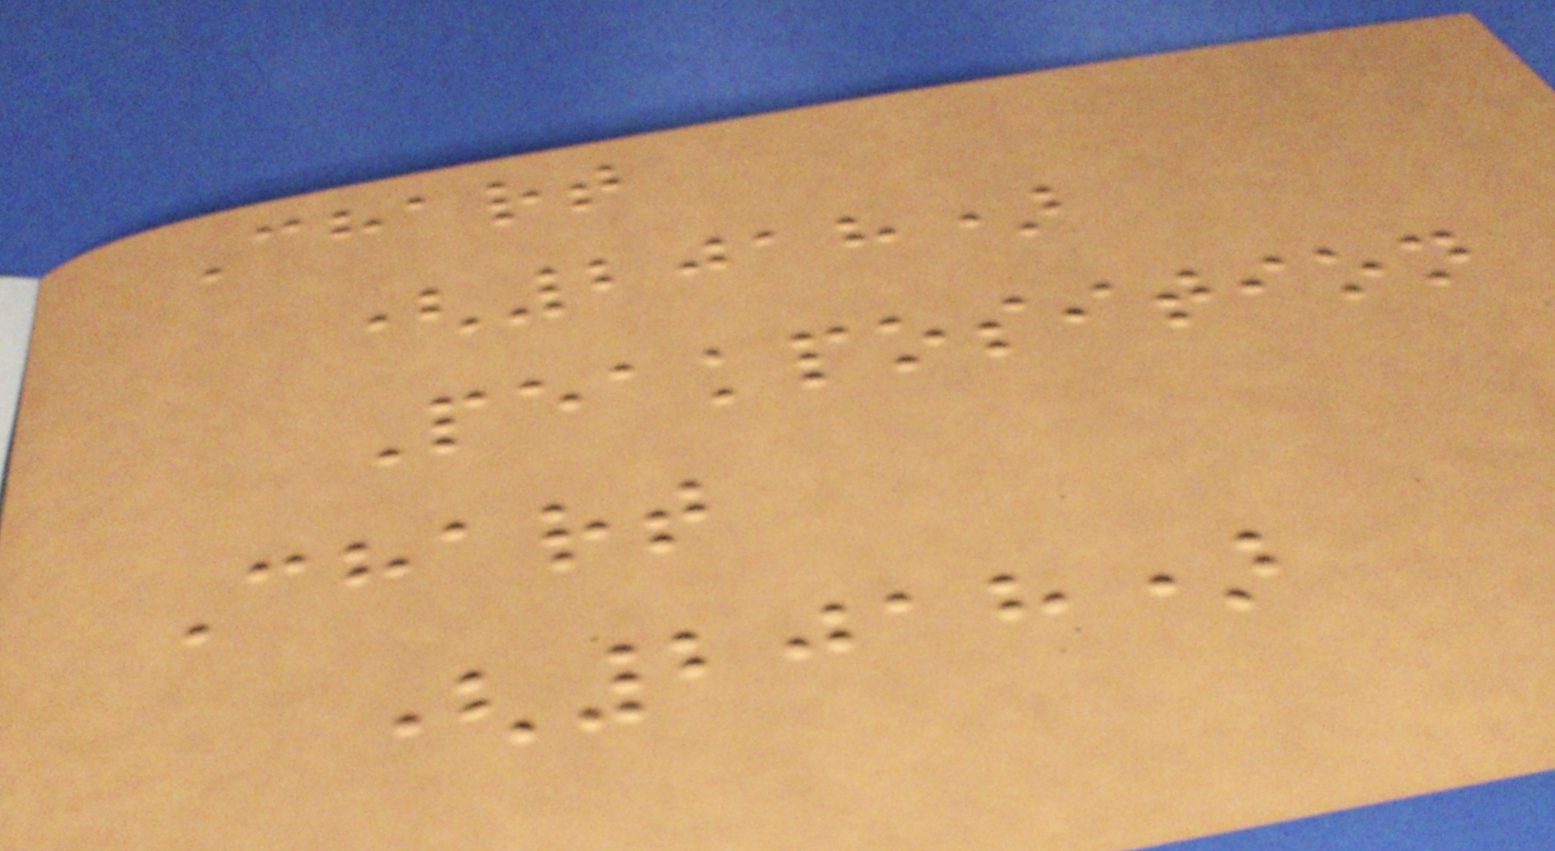Chart
(2018)
Peakposition
Chart
(2018)
